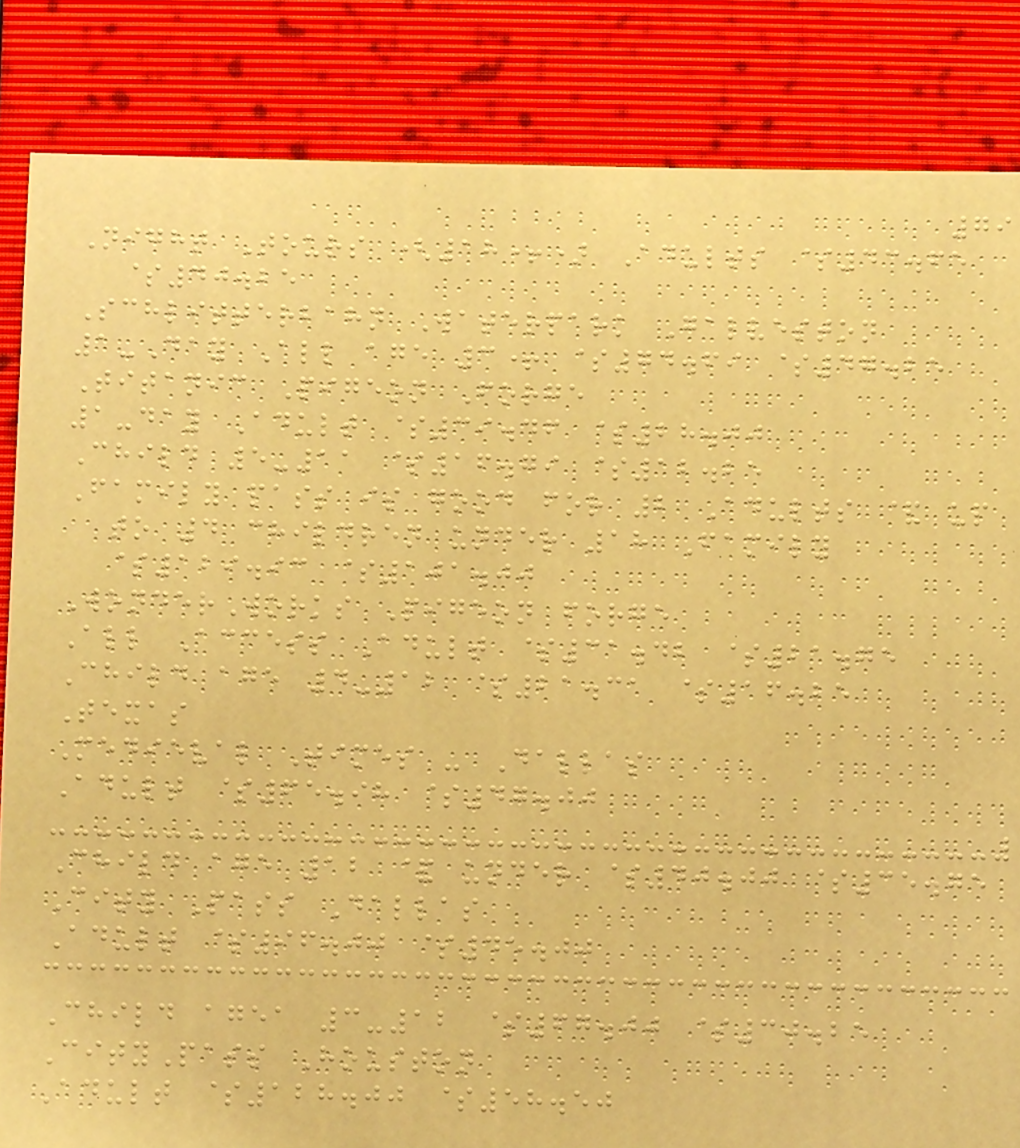79
Night Tours (18+) Adults $43.65
$40.25
Schlitterbahn Waterpark Galveston
1-Day All age 3+ $74.69 $47.25
Titanic Pigeon Forge
1-day Adult $39.46 $28.00
Child 5-11 $16.79 $12.25
Family pass is good for 2 Adults & up
to 4 children under 18 Family
$129.93 $101.00
WonderWorks Pigeon forge
All Access Adult $31.42 $21.75
Child age 4-12 $21.31 $16.25
Texas
Medieval Times - Dallas
Adult $65.98 $47.00
Child age 12 & under $40.00 $35.75
City Pass Dallas
Adult $96.00 $45.00
Child agea 3-12 $67.00 $30.25
CityPass Houston
Adult $128.00 $58.50
